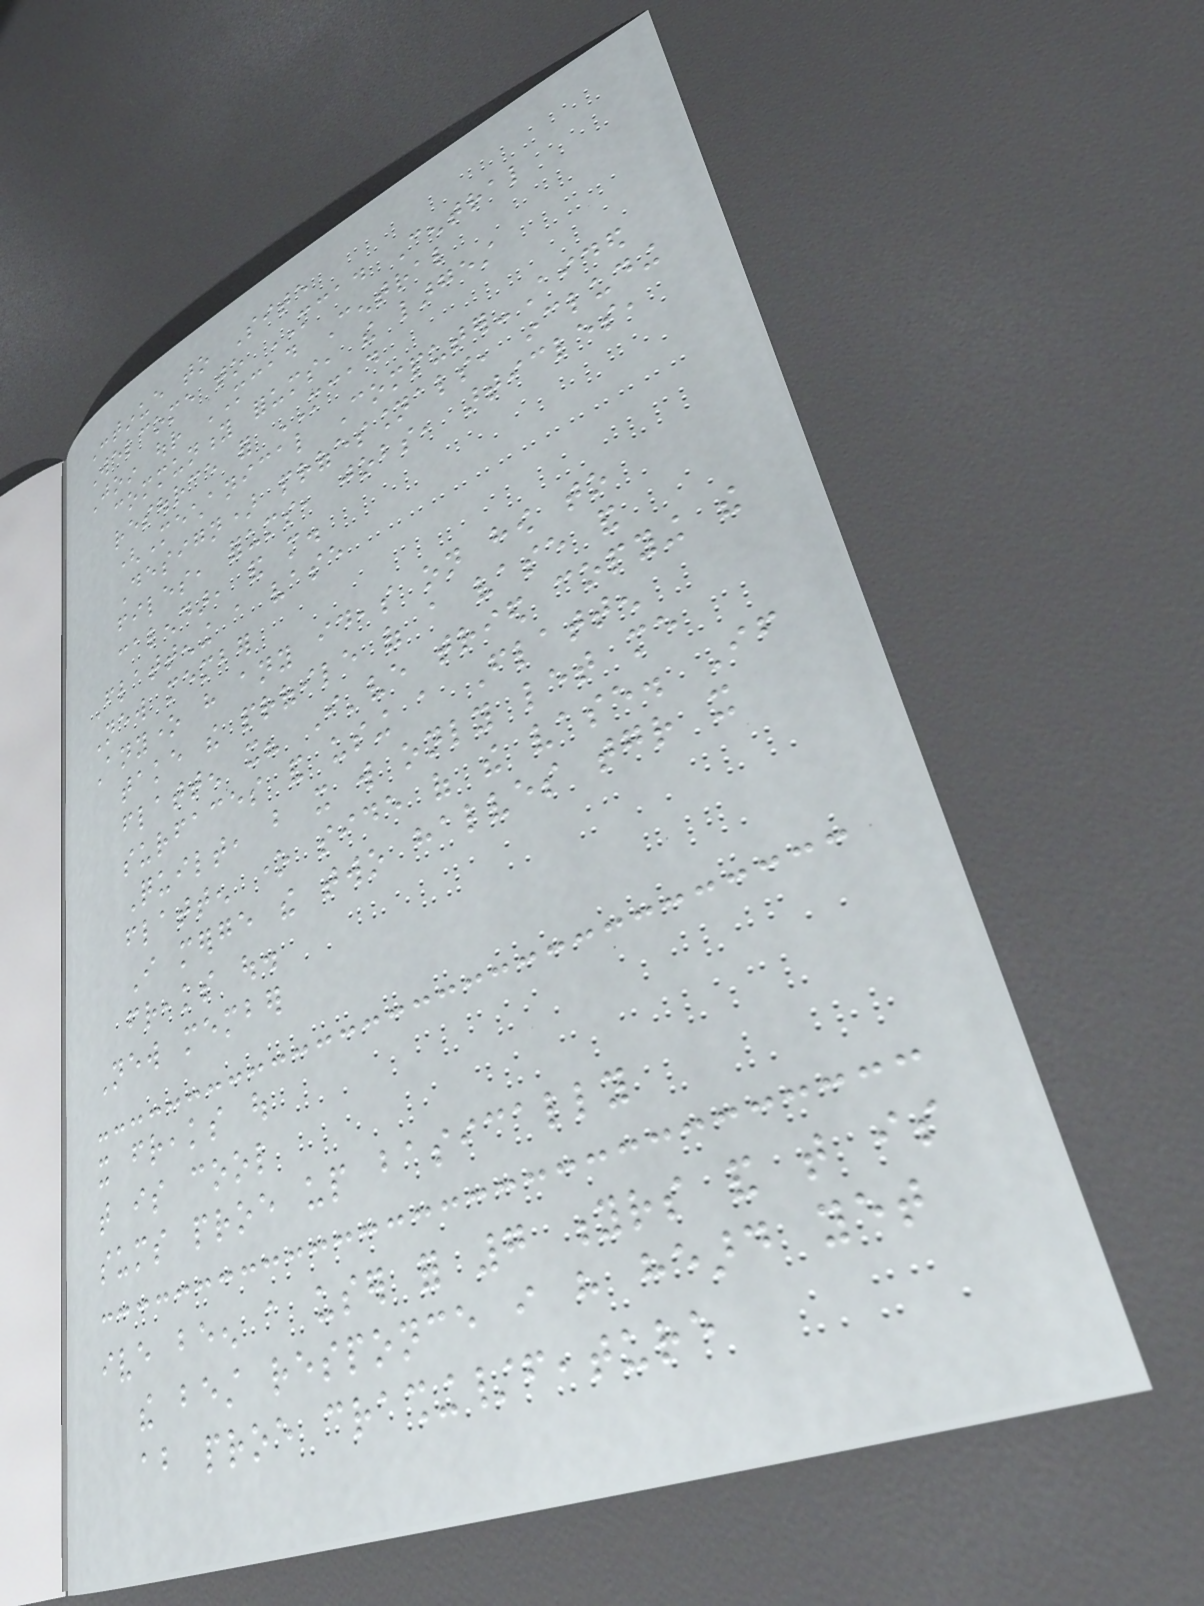Continue to Site
Welcome to MCAD Central
Join our MCAD Central
community forums, the largest
resource for MCAD
(Mechanical Computer-Aided
Design) professionals, including
files, forums, jobs, articles,
calendar, and more.
Flattening a vase
New member
Anyone have any ideas on how to
take the profile of a vase and
flatten it? I've tried copying the
surfaces and using a Flatten
Quilt, but it will only let me
flatten one side of the vase. If
I merge the two halves together it
freaks out.
New member
it freaks out
that is cool
sums proe up basically
ive been a user for 7 yrs and that is
the best responce i have heard yet
about proe crashing/feature
